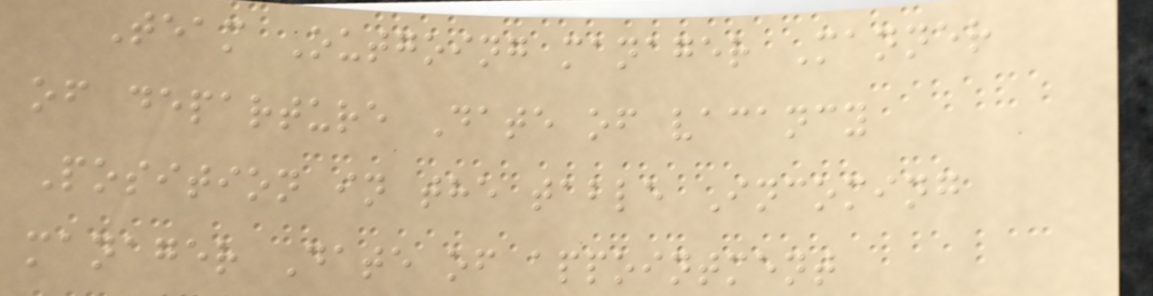Team Outgoing manager Manner
of departure Date of vacancy
Position in the table Incoming
manager Date of appointment
